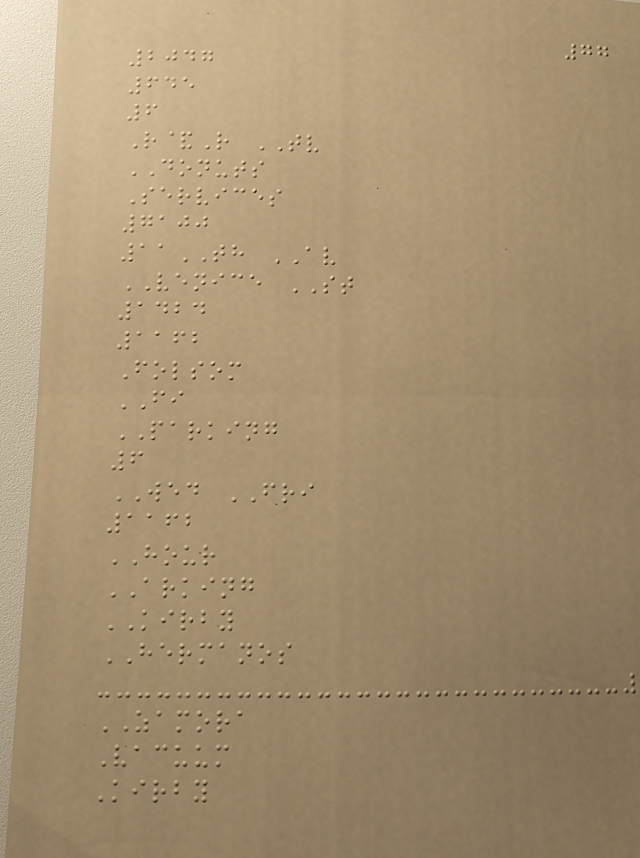77
2047
645
6
R&R TV
DONUTS
Services
7100
11TH AV
VENICE ST
1424
1162
Folsom
FI
PARKING
6
WED FRI
1162
HOUR
ARKING
KIRBY
HERMANOS
ZAMORA
Vacuum
Kirby
